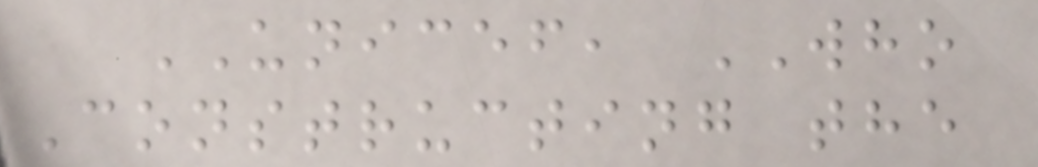UNICEF, WHO
Constructing the
